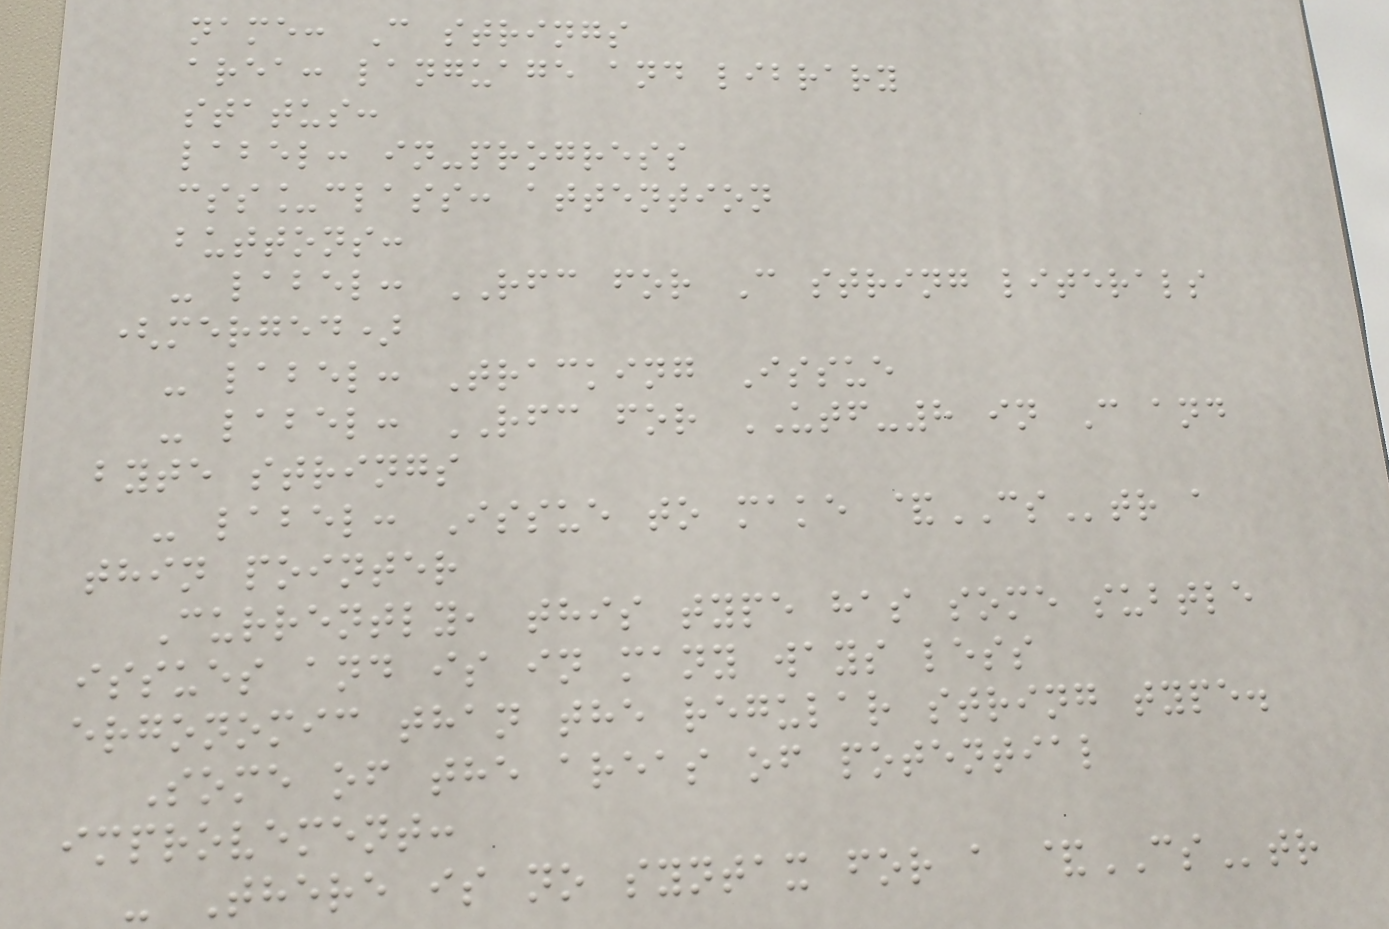name: C strings
area: language and library
status:
label: in-progress
css_class: attention
buttons:
- label: RFC for C string literals
(merged)
- label: Tracking Issue
- label: RFC for UTF-8 in C and
byte strings
- label: Issue to make &CStr a
thin pointer
Currently, this type has some subtle
issues and is in many ways less
ergonomic than the regular string type.
Some of the areas of potential
improvement:
- There is no syntax for a &CStr
